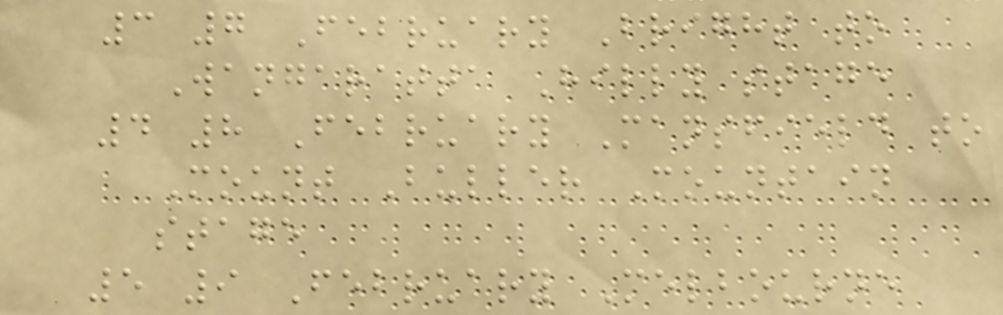3 7 February Bright to
Wangaratta Hilly stage
4 8 February Mansfield to
Mount Buller Mountain
stage
5 9 February Melbourne
